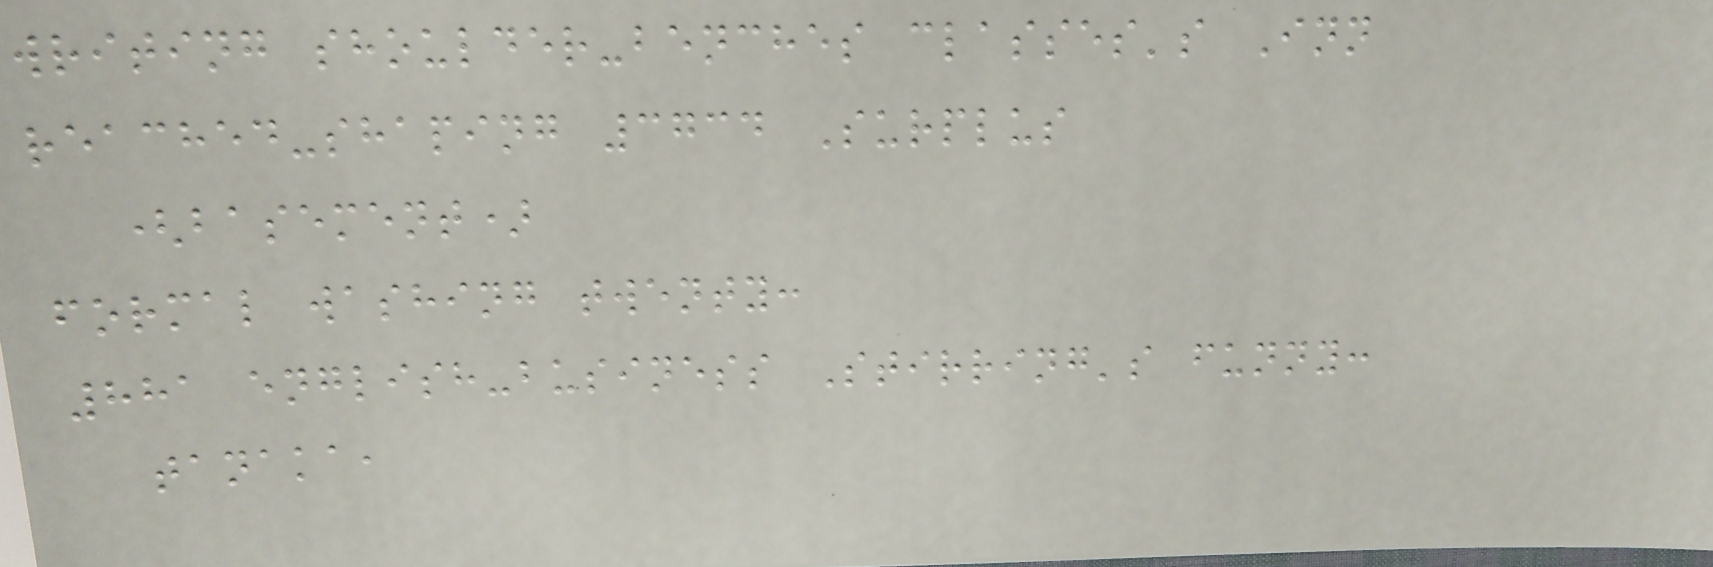writing shoulder-benches classes's Inn
reached-shaping 3734 Surplus
(basement)
formal washing twenty:
881 english-business Stirring's funny:
tanaka,
